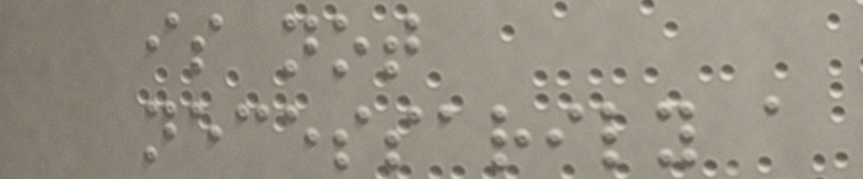is not
necessarily a
